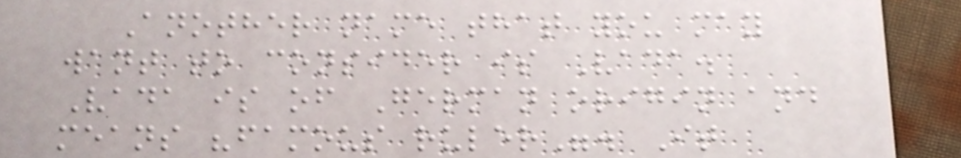Another name that you may
want to consider is Vada.
Vada is of German origin and
means "famous ruler". It
